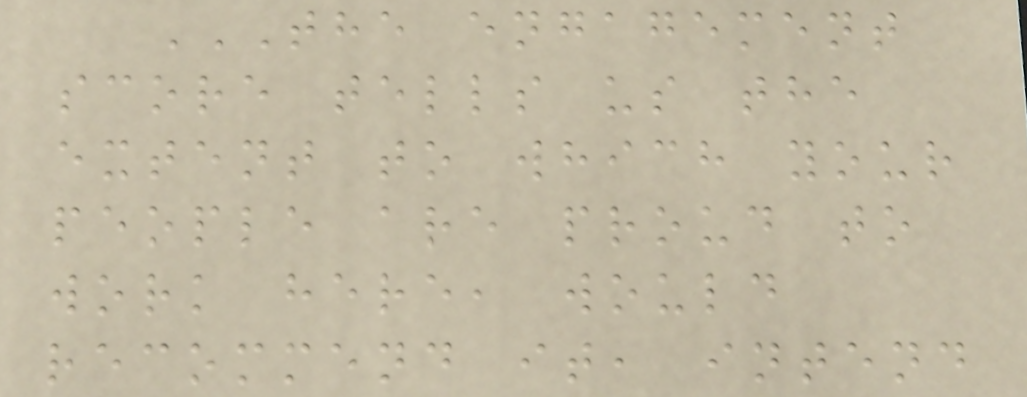THE ENGAGEMENT
SCORE TELLS US THE
EXTENT TO WHICH YOUR
PEOPLE ARE PROUD TO
WORK HERE, WOULD
RECOMMEND IT, INTEND
